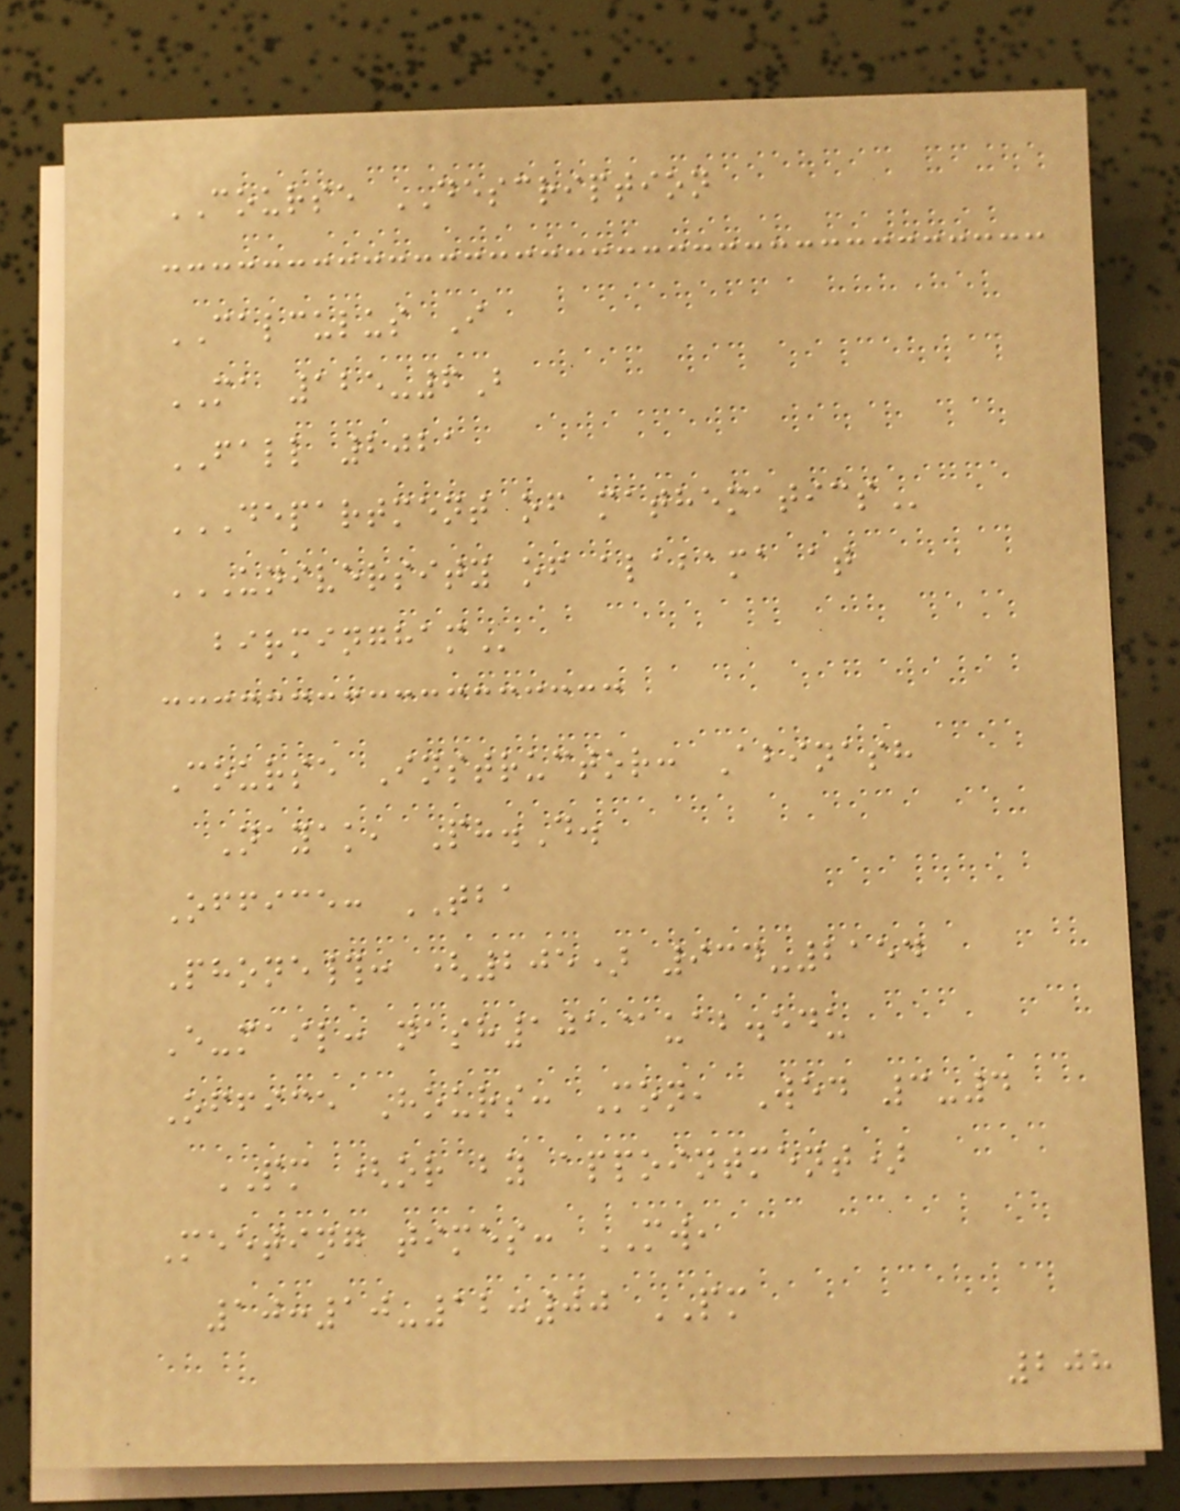COURSE DESCRIPTION
CALCULUS I
MA 125-6B
FALL 2021
DEPARTMENT OF MATHEMATICS
UNIVERSITY OF ALABAMA AT
BIRMINGHAM
Course Instructor: Abinash
Nayak, Ph.D.
Office: TBA
Phone#: (205) 934-2154
E-mail: nash101@uab.edu
Office Hours: Mon, Wed 3-4
PM (or by appointment)
Meeting times: MW,
10:10-12:00 PM
208
